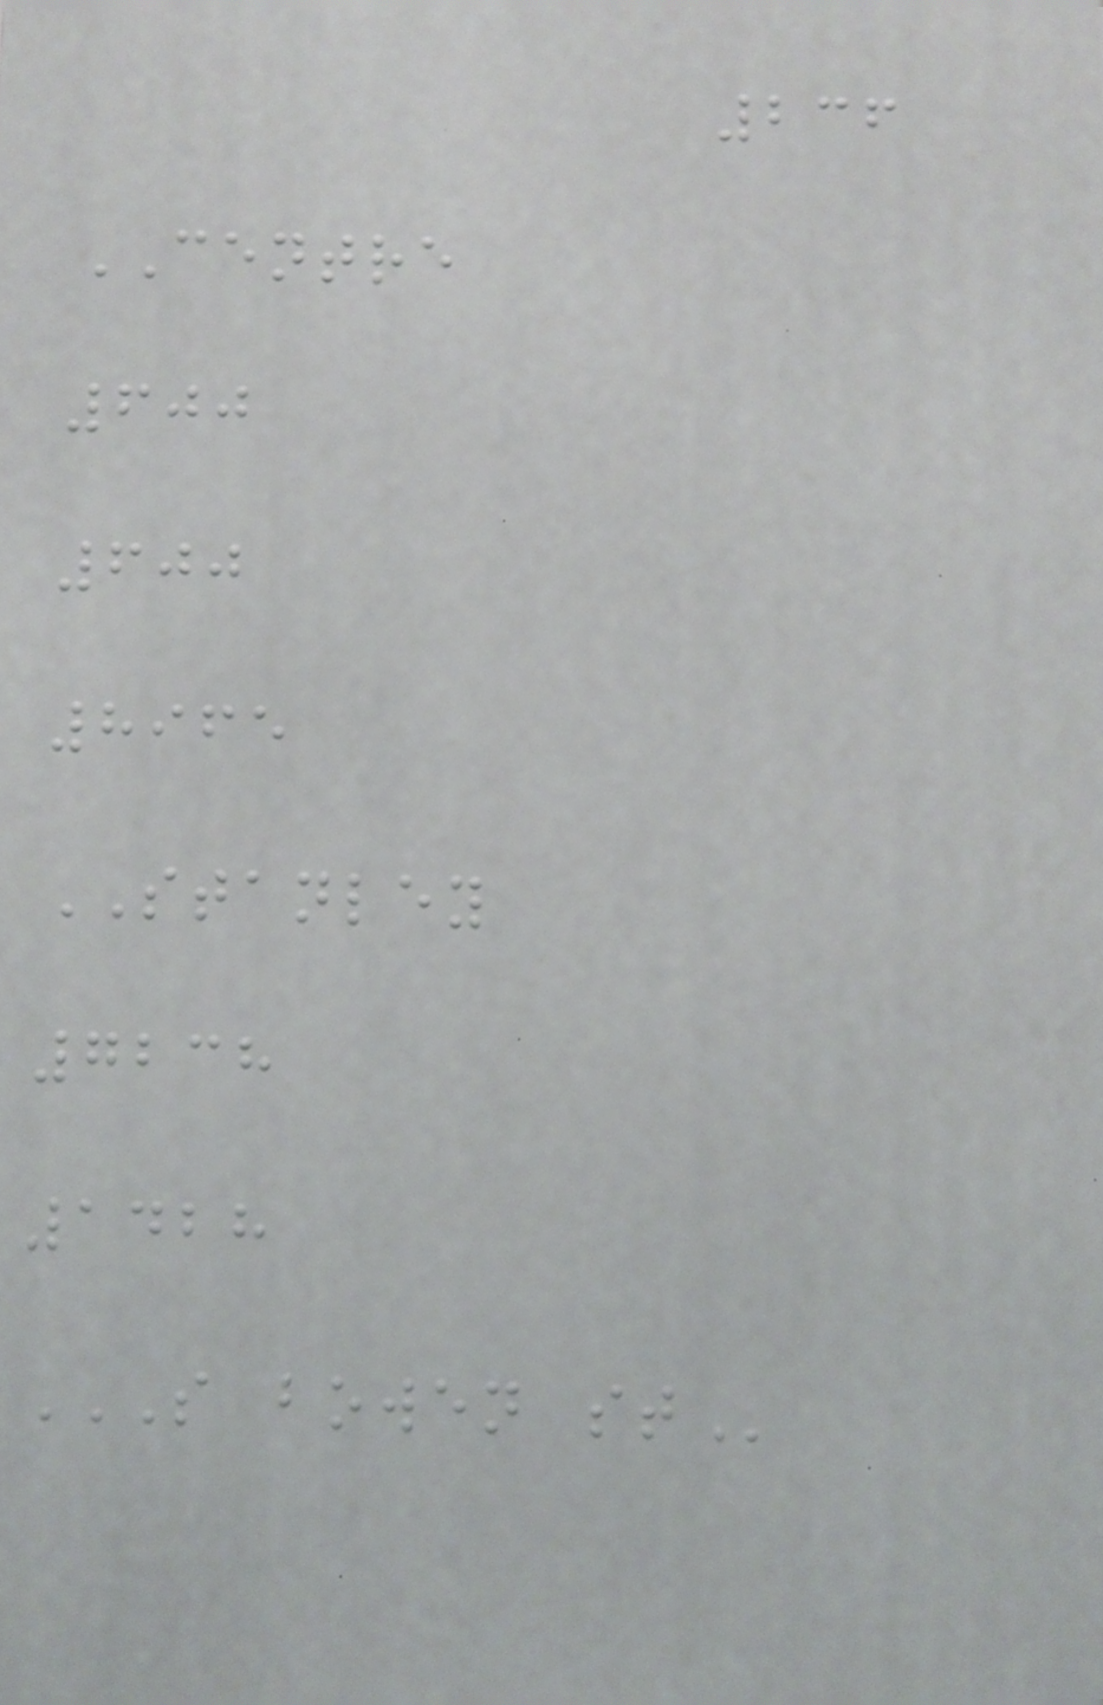236
CENTRE
600
600
8965
STANLEY
7238
1428
S BOWEN ST
